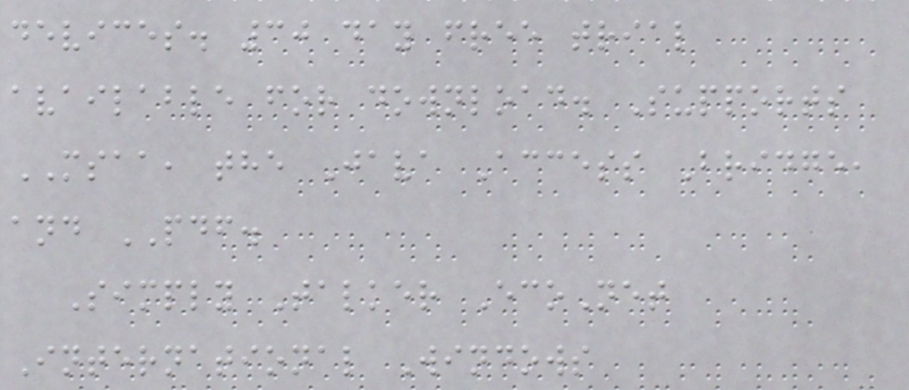devices. 30 day free trial
available for download. Supports
MSAA, the Java Access Bridge,
and PDF.
Simply Talker EcoNet
International Windows
